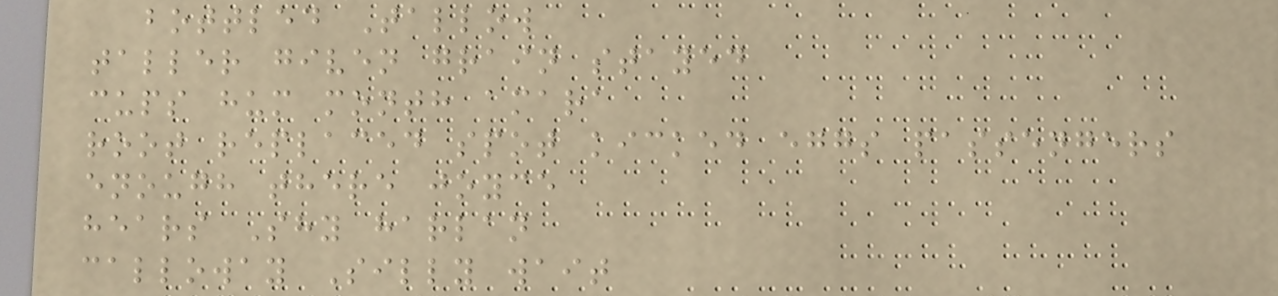bottled Tallow
taller given grain stayed
cups hum month amara
root replaced spot kicked eggs passengers
enough there joyce
hears Shy harlan
calloway Silly wait
